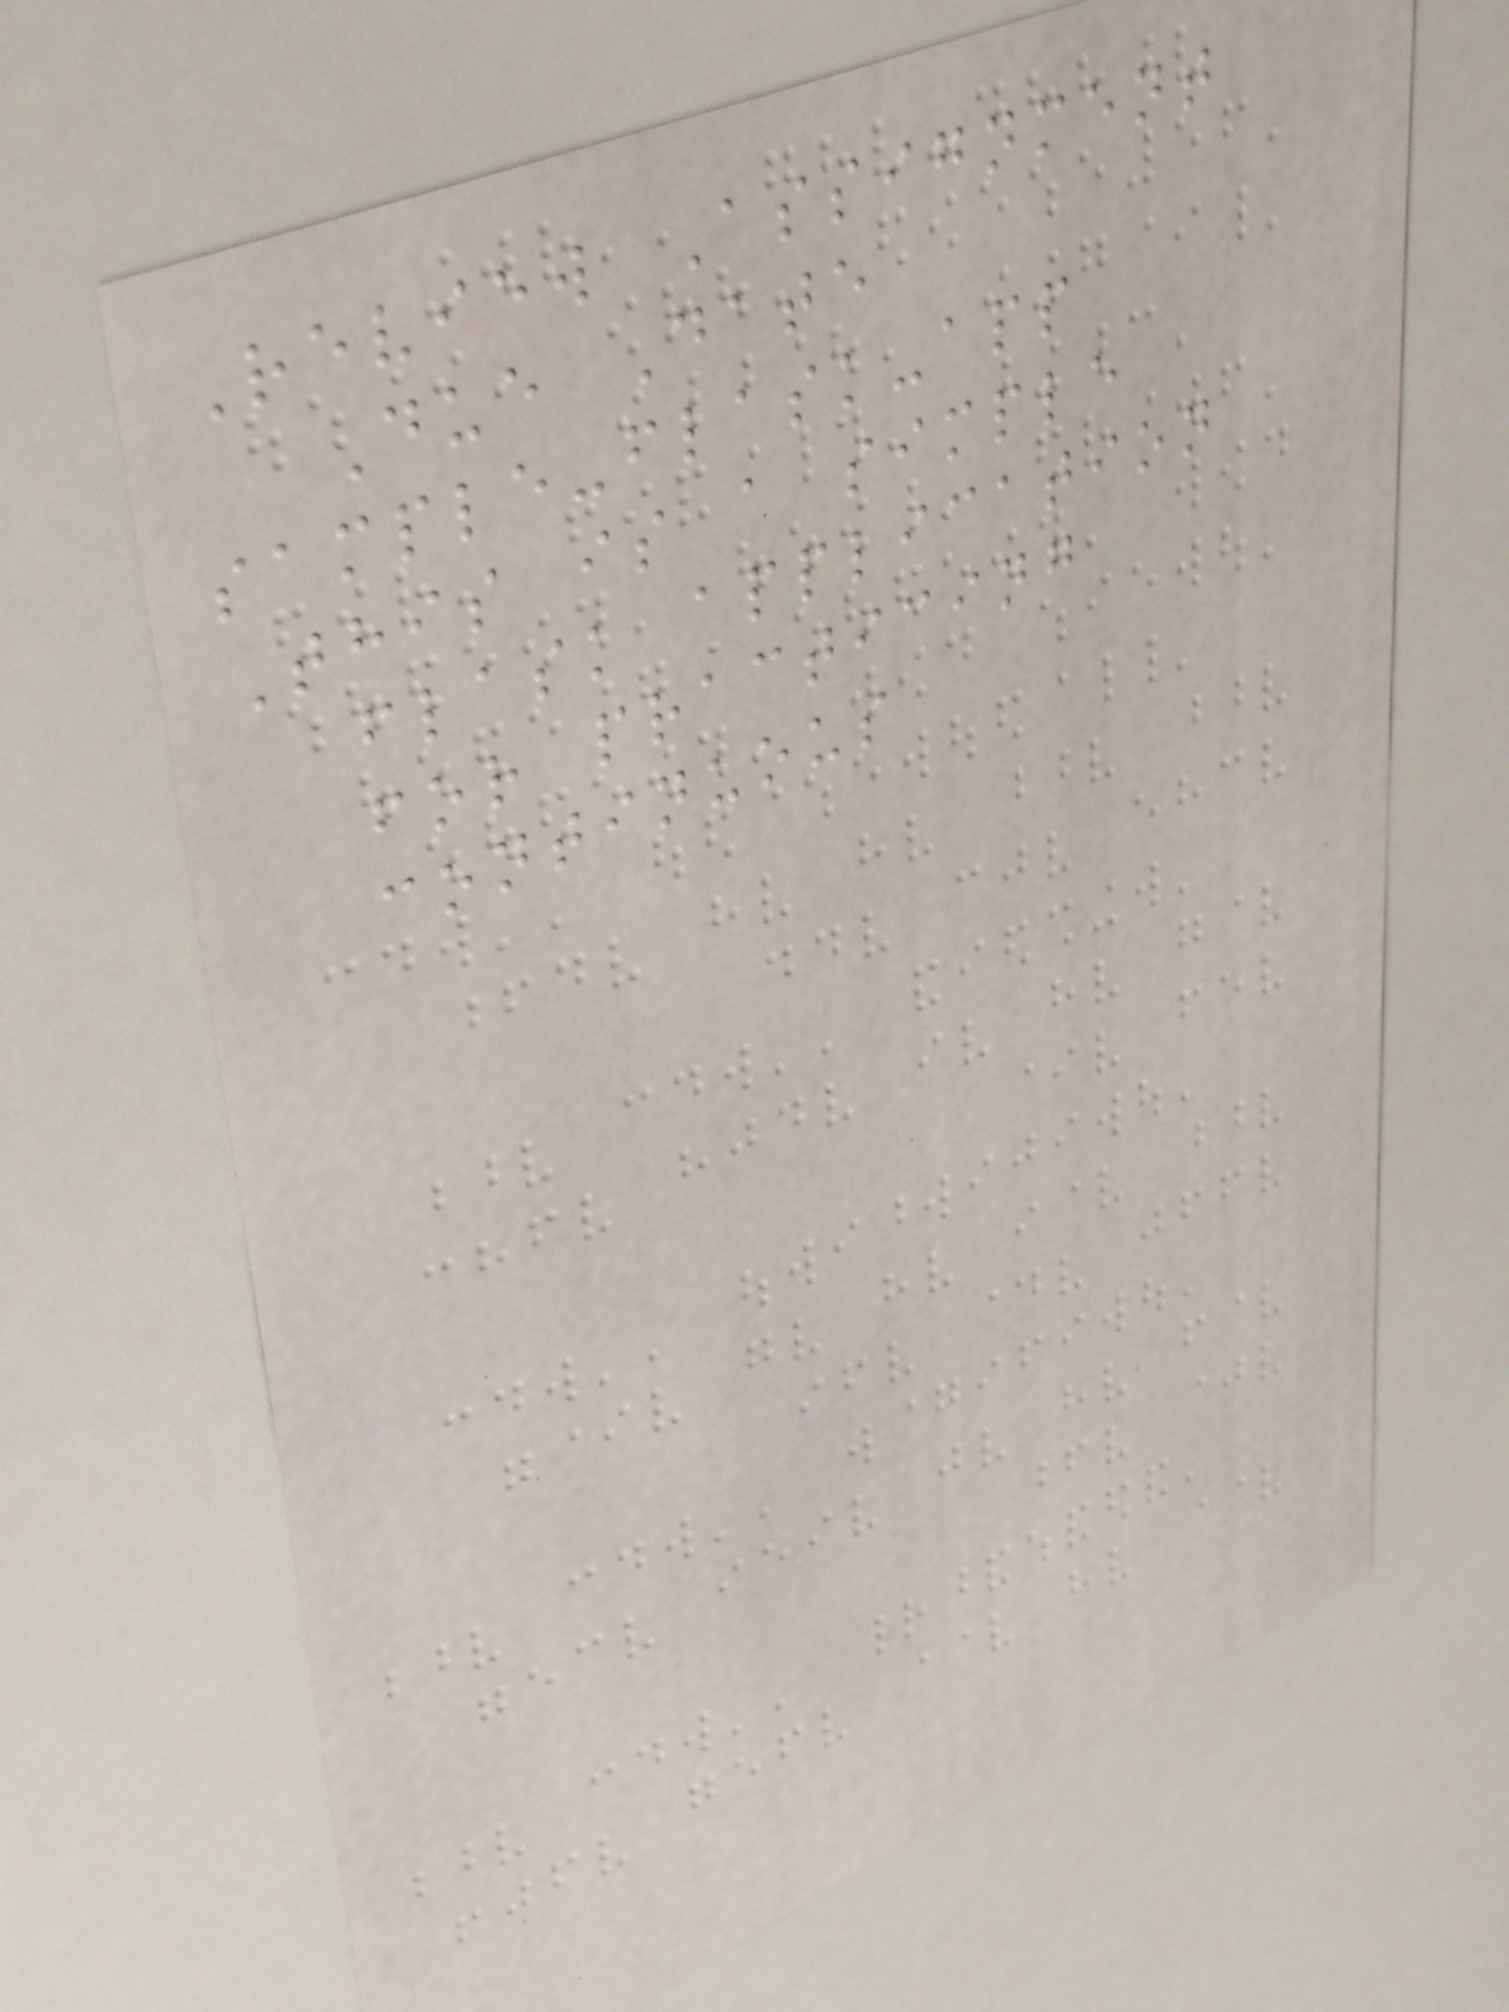Review Assignment
Due Date
sample-flask-app
This is a simple
flask application
for practicing
continuous
